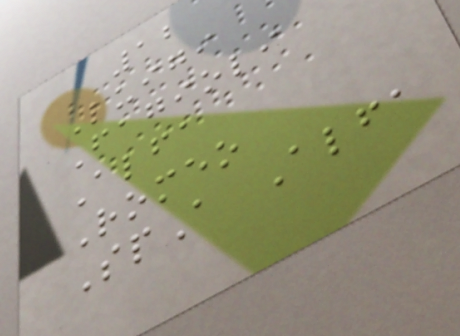12
Luigi
Fagioli
Alfa
Romeo
SpA Alfa
